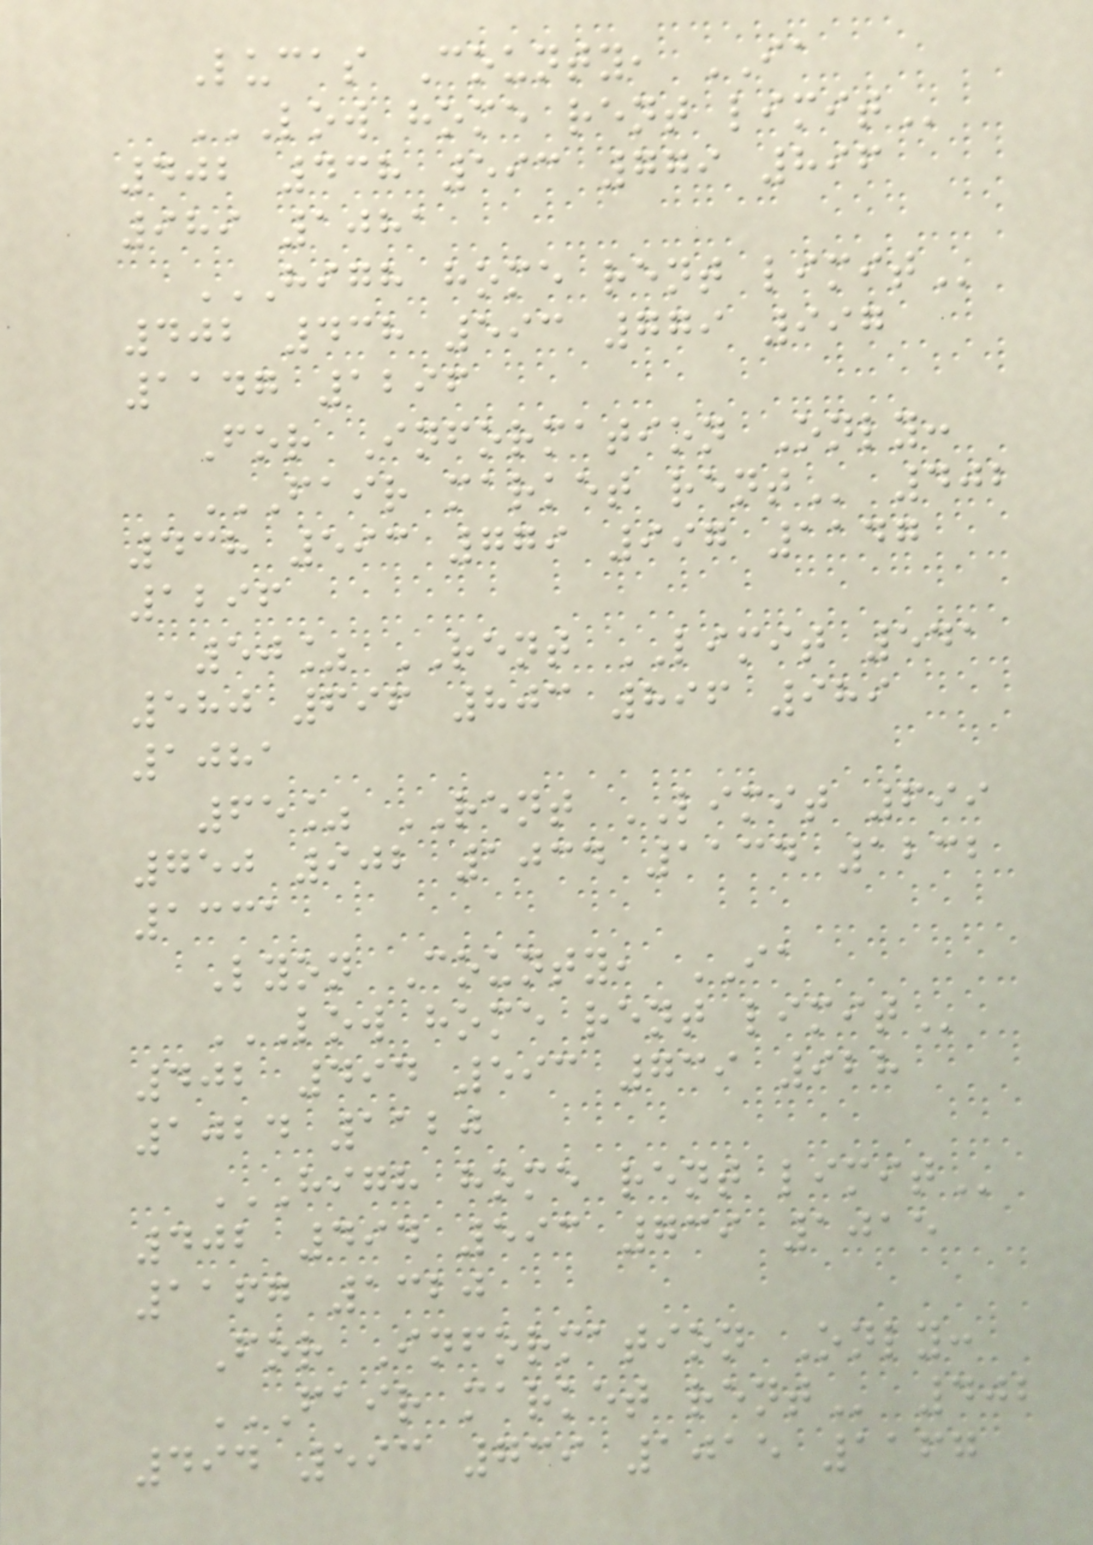Lucas County, IA
LOW HOME RENT LIMIT
402 438 593 779 896
989 1081
HIGH HOME RENT LIMIT
402 438 593 779 997
1147 1296
For Information Only:
FAIR MARKET RENT 402
438 593 779 997 1147
1296
50% RENT LIMIT 541
580 696 803 896 989
1081
65% RENT LIMIT 699
750 902 1034 1134 1232
1331
Lyon County, IA
LOW HOME RENT LIMIT
402 494 593 739 928
1024 1120
HIGH HOME RENT LIMIT
402 494 593 739 1015
1167 1320
For Information Only:
FAIR MARKET RENT 402
494 593 739 1015 1167
